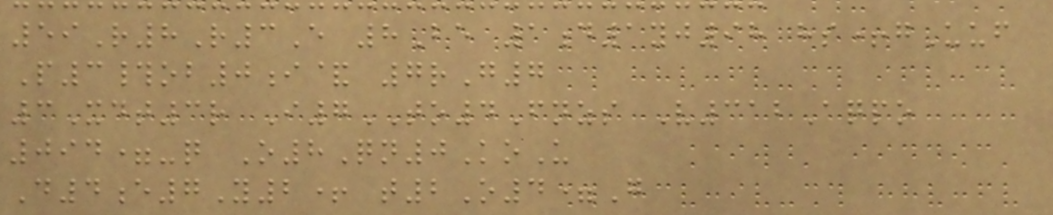59R8R3E 8Be 1d1yj98 hs+gUuf
P3#ob0i& 7rG7
3Xdt3r I7TO4Fnzs V312Aqpo
094=-q O8Qn0KoU
D4e7Y2+ t2O4=G
